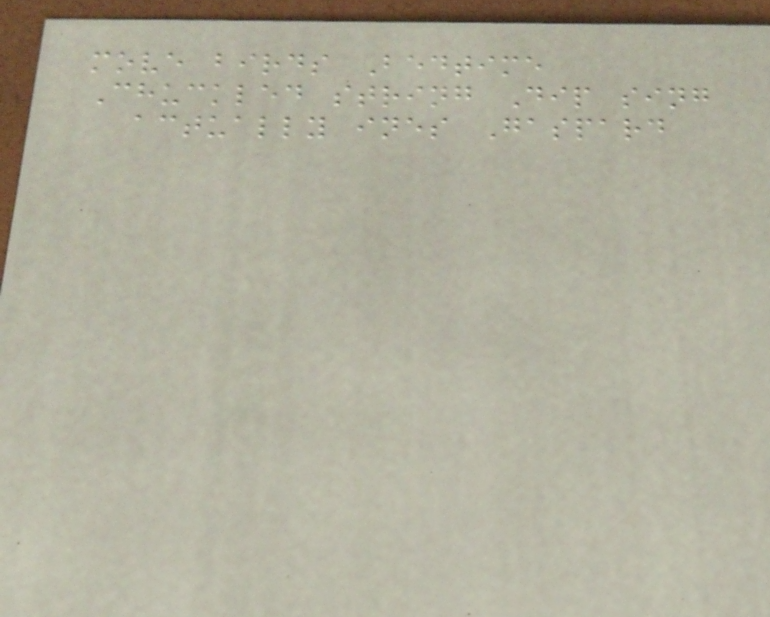move birds Bedtime
Chuckled string Dip sing
actually ines Gaspard
